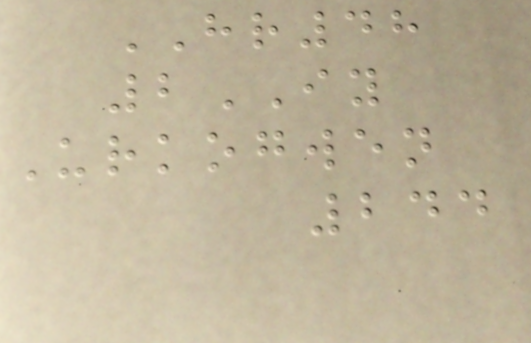HR48
2IY
Urkogwen
244
